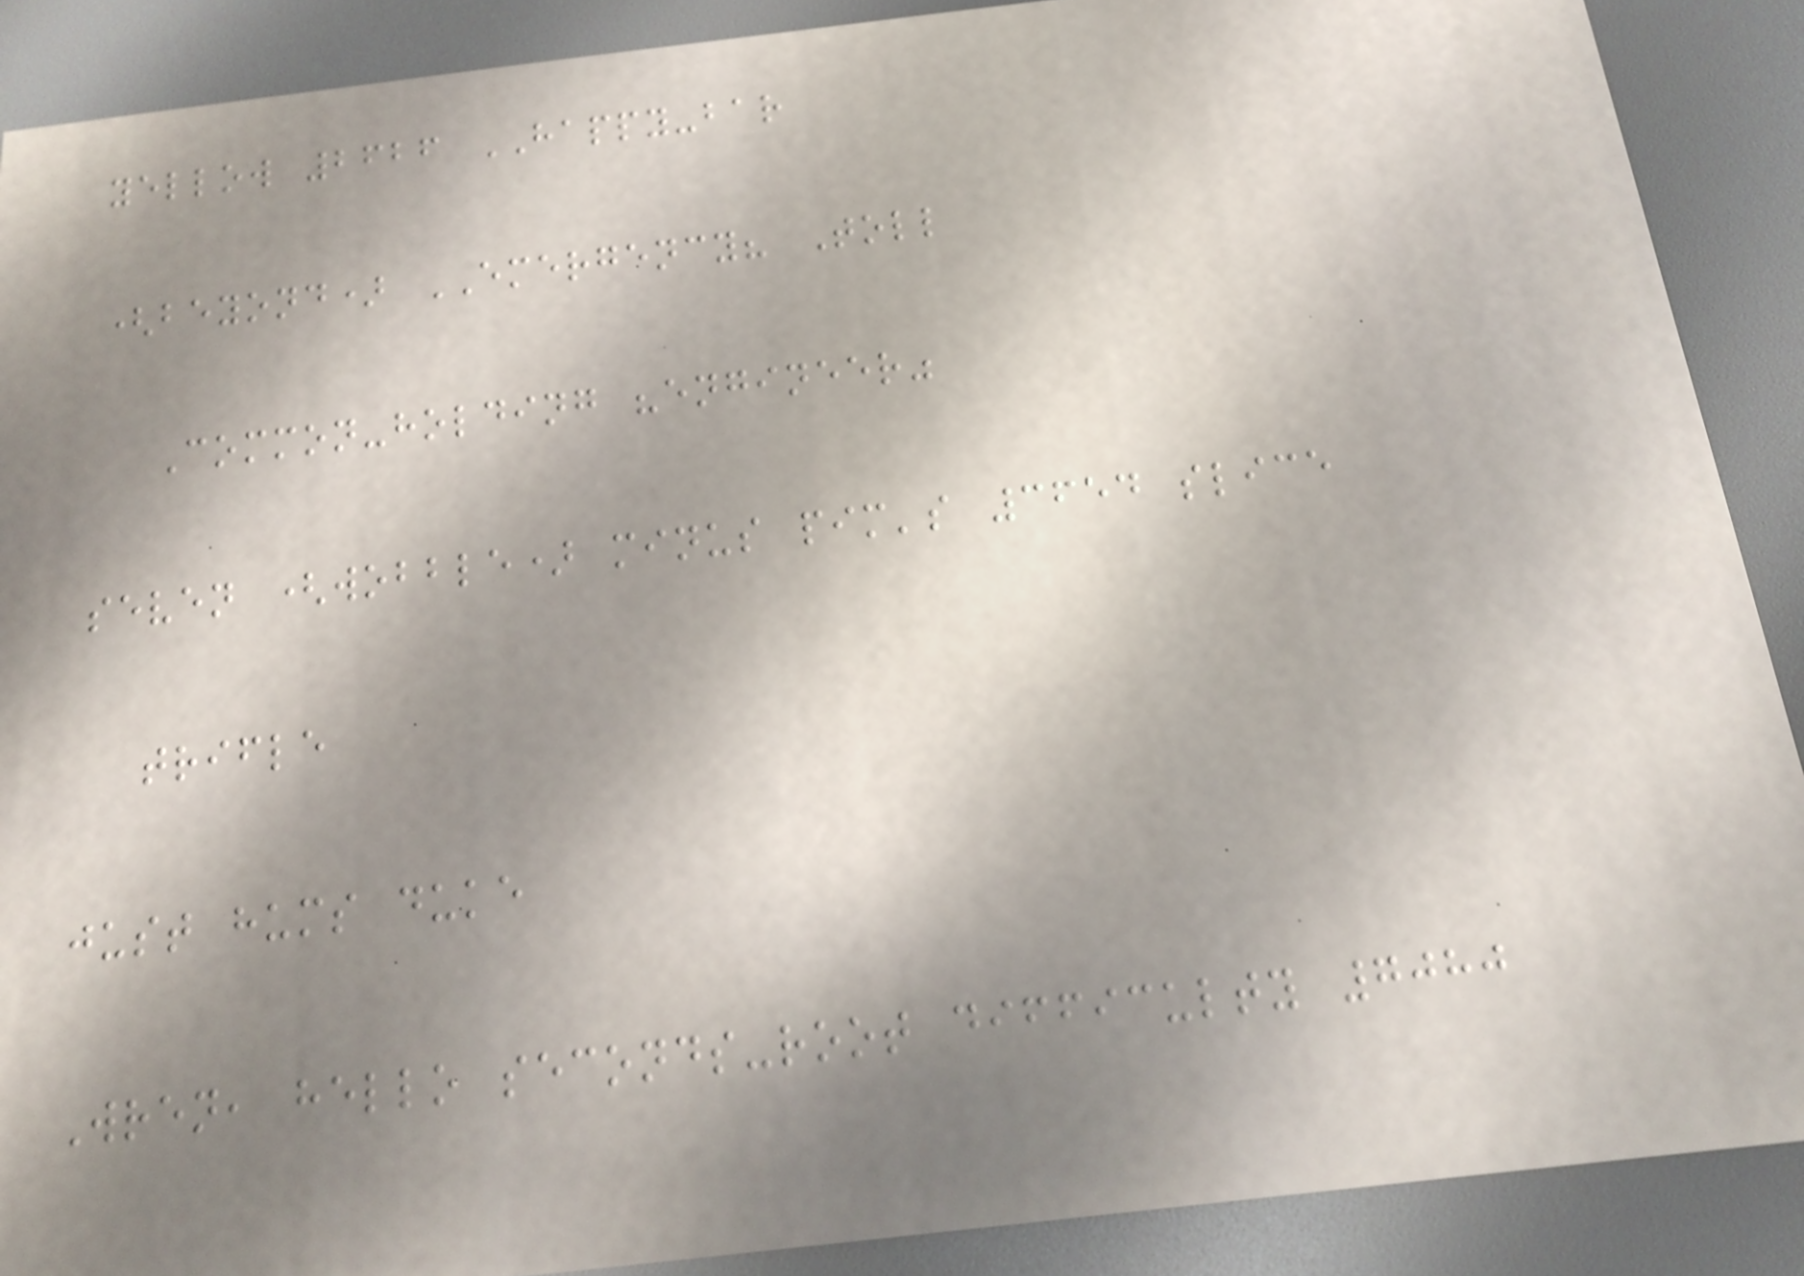yellow 2626 HAPPY-bar
(beyond) EMERGENCY? Toll
Common-holding "engineer"
seven (wobble) minus pim's 3654 slice
trifle
just hums duke
Wren, hello seconds-root difficulty 7080
